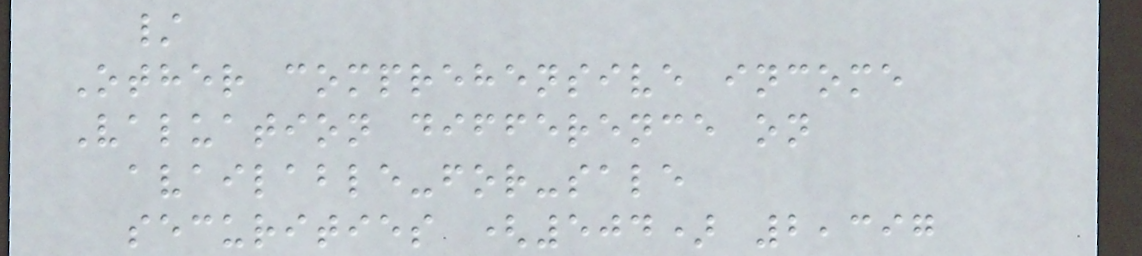/
Other comprehensive income
Valuation difference on
available-for-sale
securities (504) 2,397
